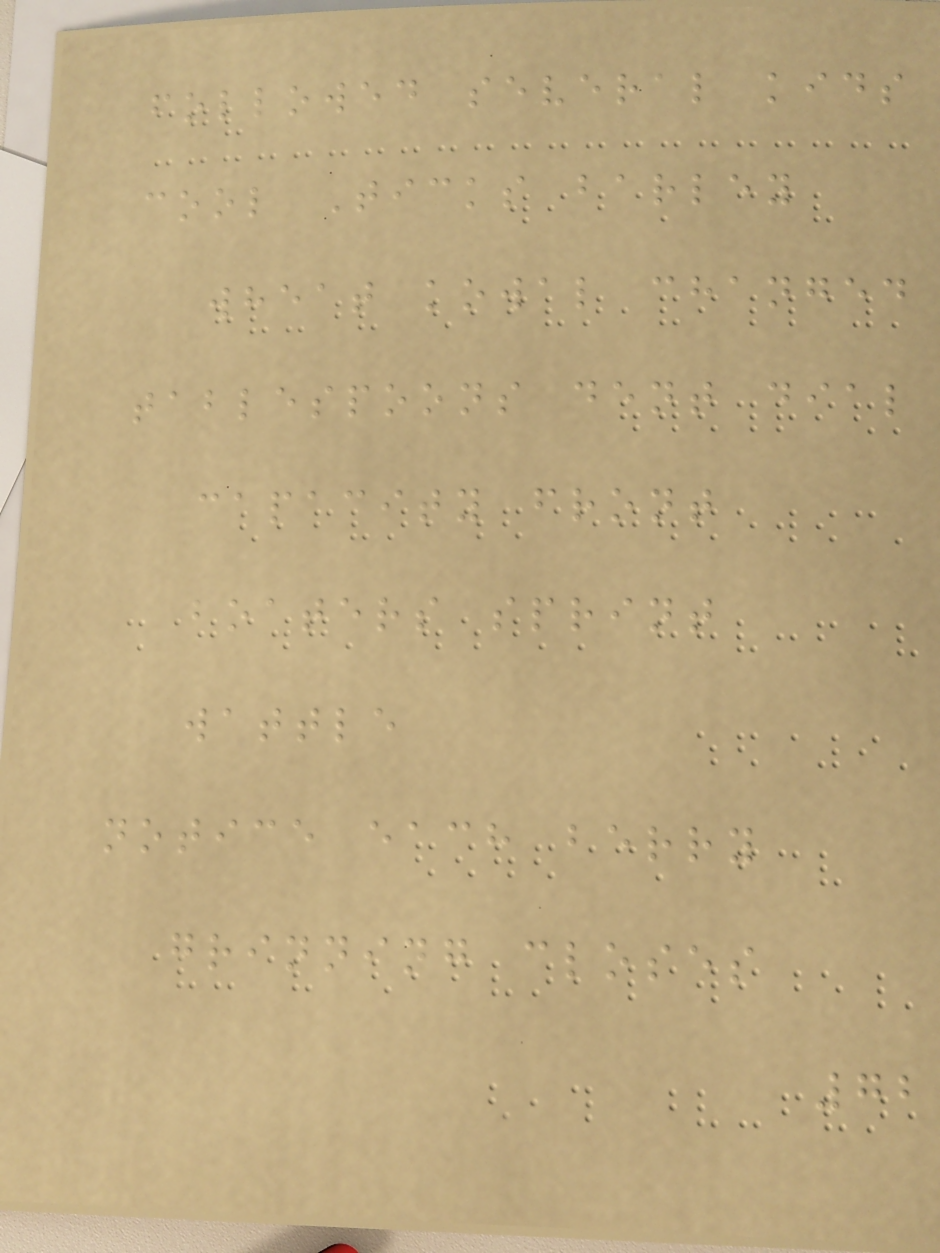followed several kids
cool Ticks barley
wheat kowal changed
tablespoons dent dial
capacity front
boaters sprint
wattle
notice each berry
grinning closes
72
